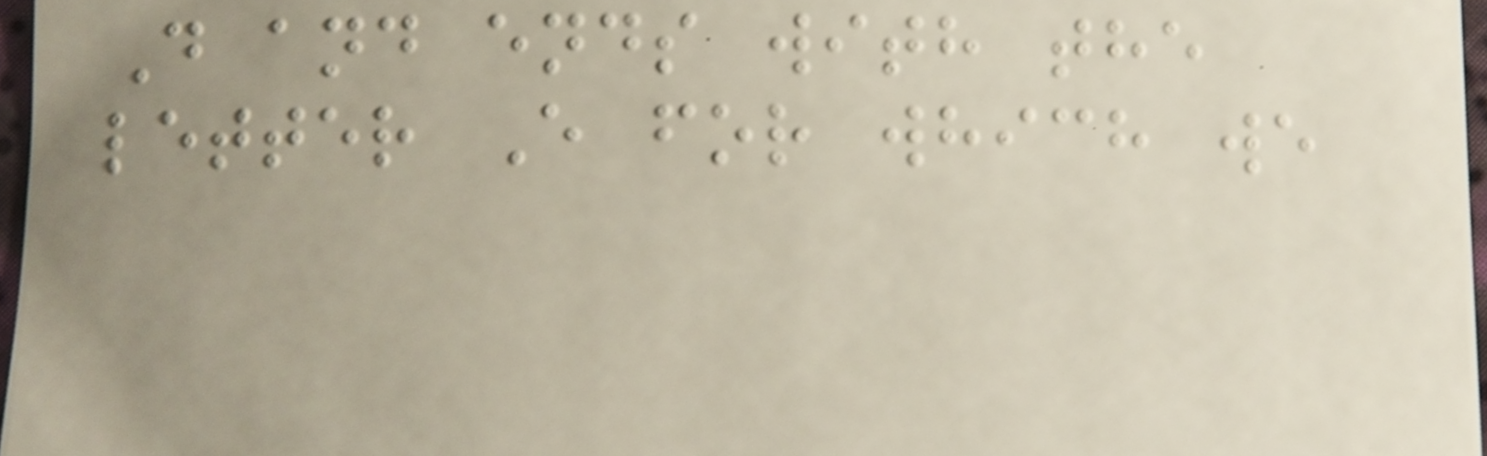D and ends with the
letter E for which we
